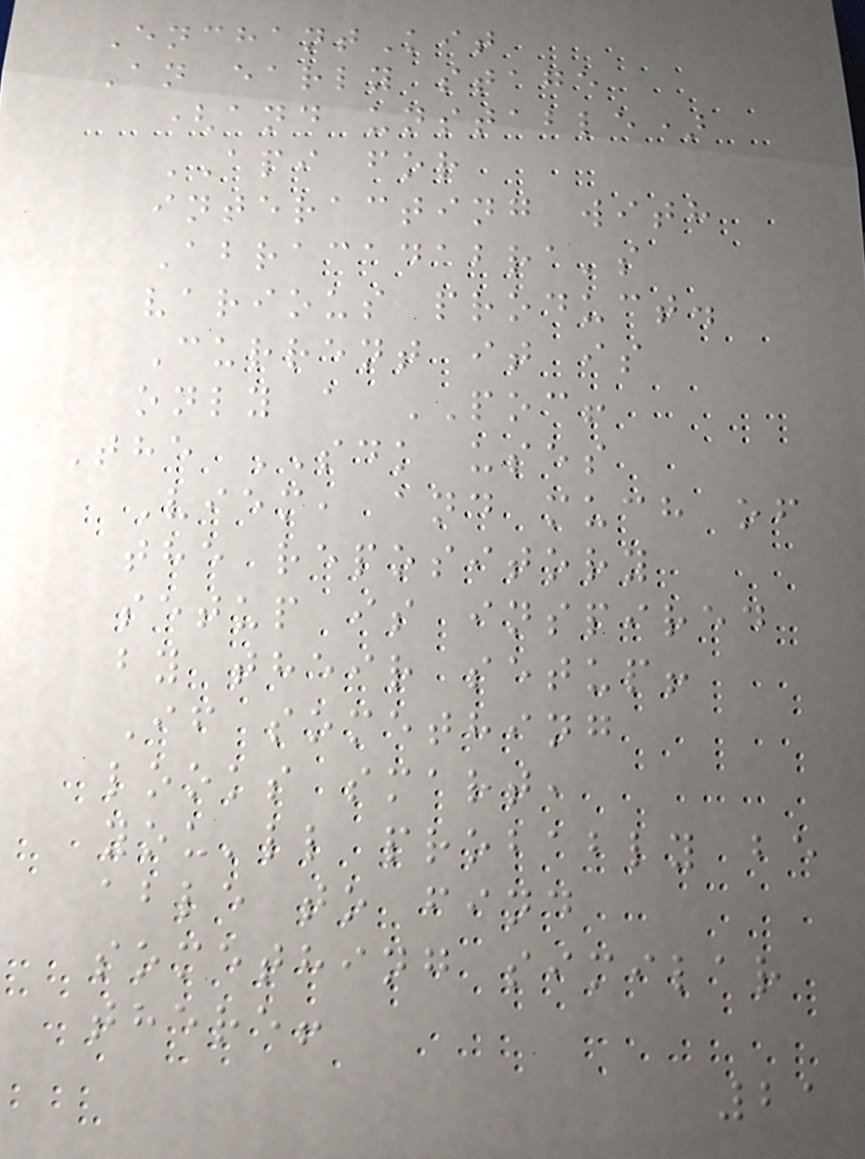EnchantKit
An early stage
(and unstable)
API for
interacting with
Abracadabra's
various product.
Current it is
only a POC!
The SDK uses
Viem, and much of
the repository
setup is inspired
by their setup!
If something
looks smart,
you'll probably be
able to find
something similar
there!
21
